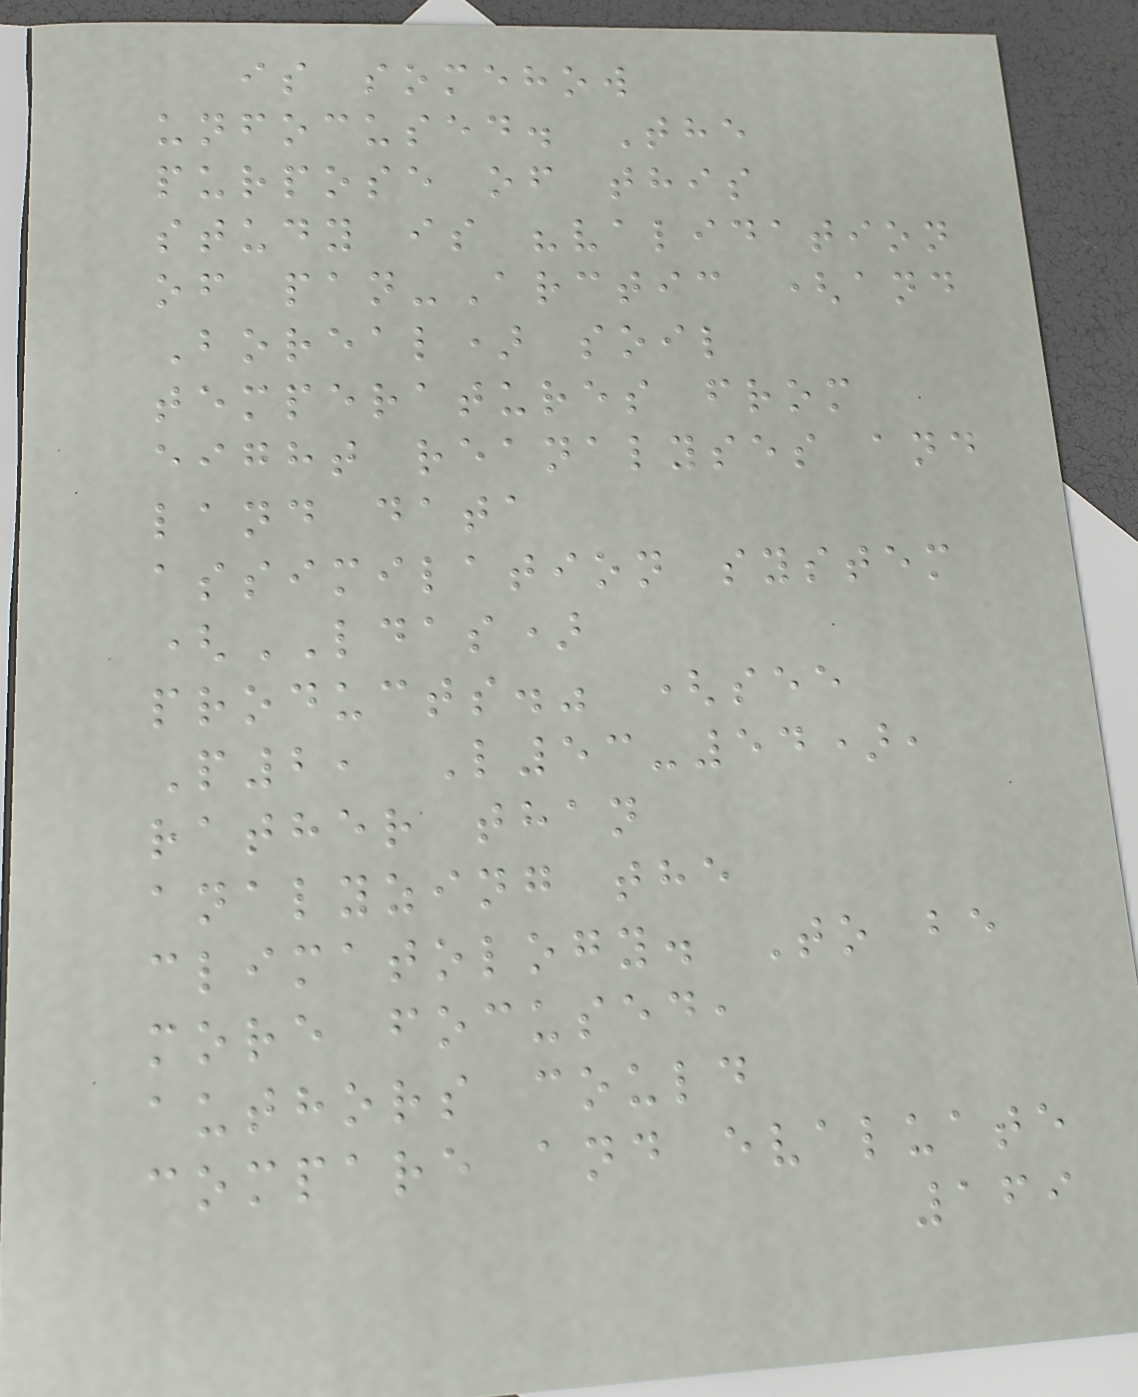is somehow
unfocused. The
purpose of this
study is "validation
of pan-Arctic (and
Boreal) soil
temperatures from
eight reanalyses and
land data
assimilation system
(LDAS)
products." (see
P2, L53-54),
rather than
analyzing the
climatology. To be
more focused,
authors could
compare and evaluate
169
